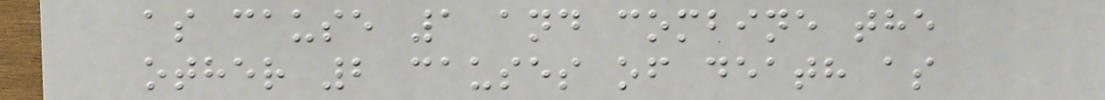as cause 1 and combine the
other 2 causes of death as
